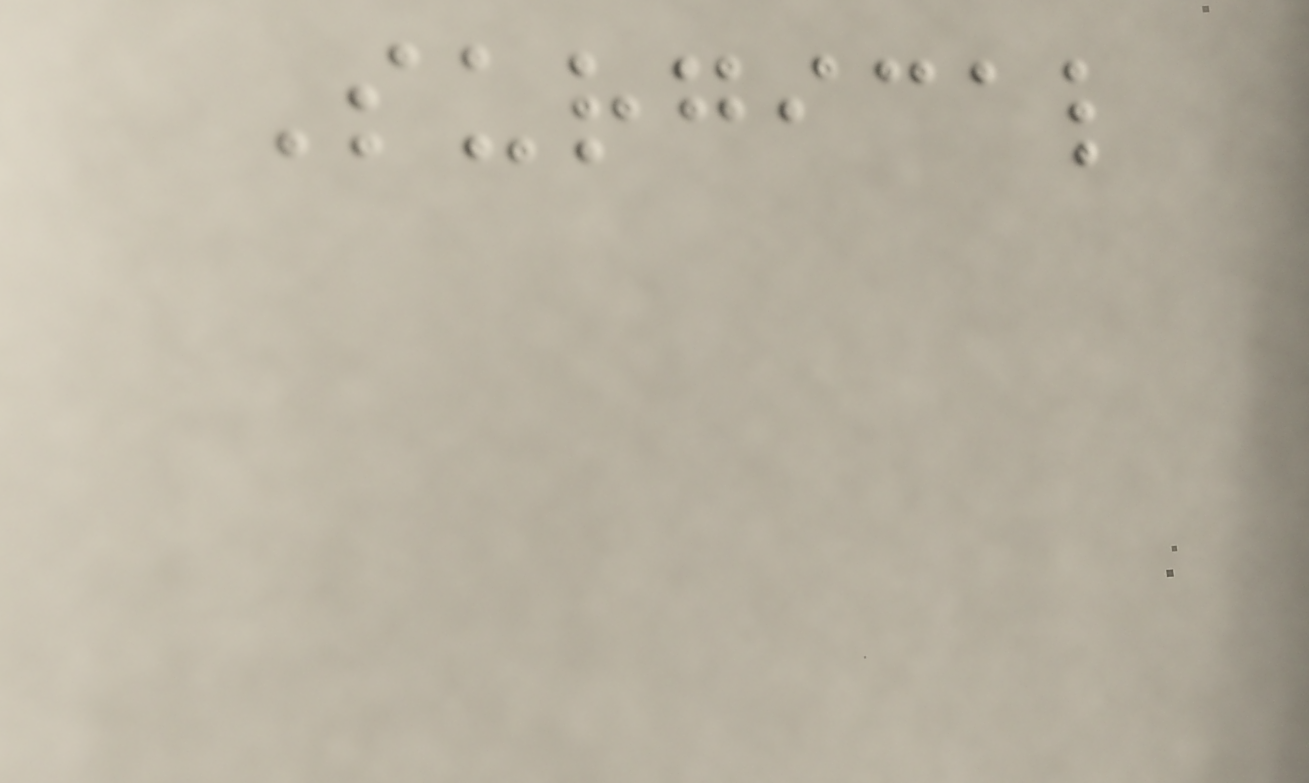Surgical
